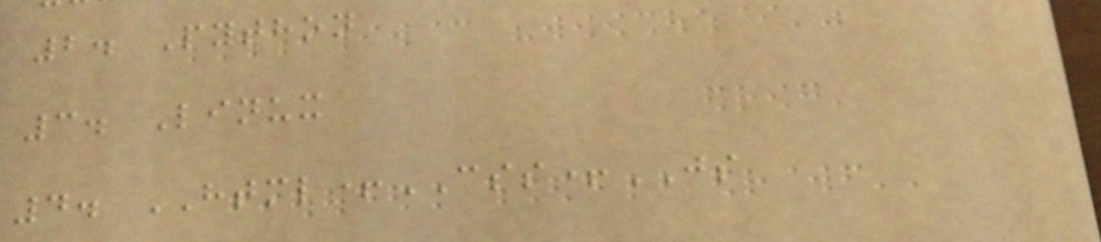2. Python
3. Linux
4. HTML+CSS+JS
